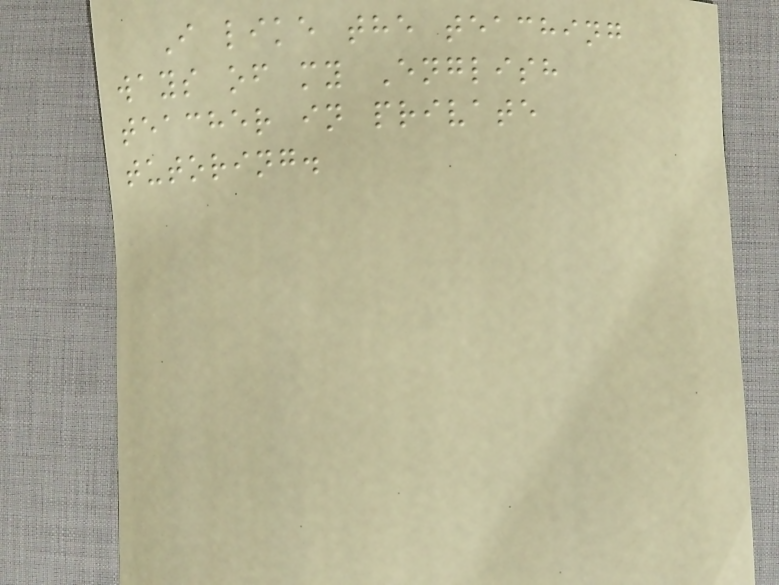I like the teaching
ways of my English
teacher in private
tutoring.
